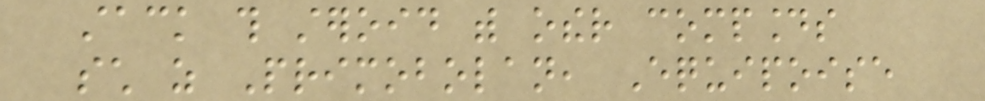stack this steroid with other compounds
such as Primobolan, Equipoise
